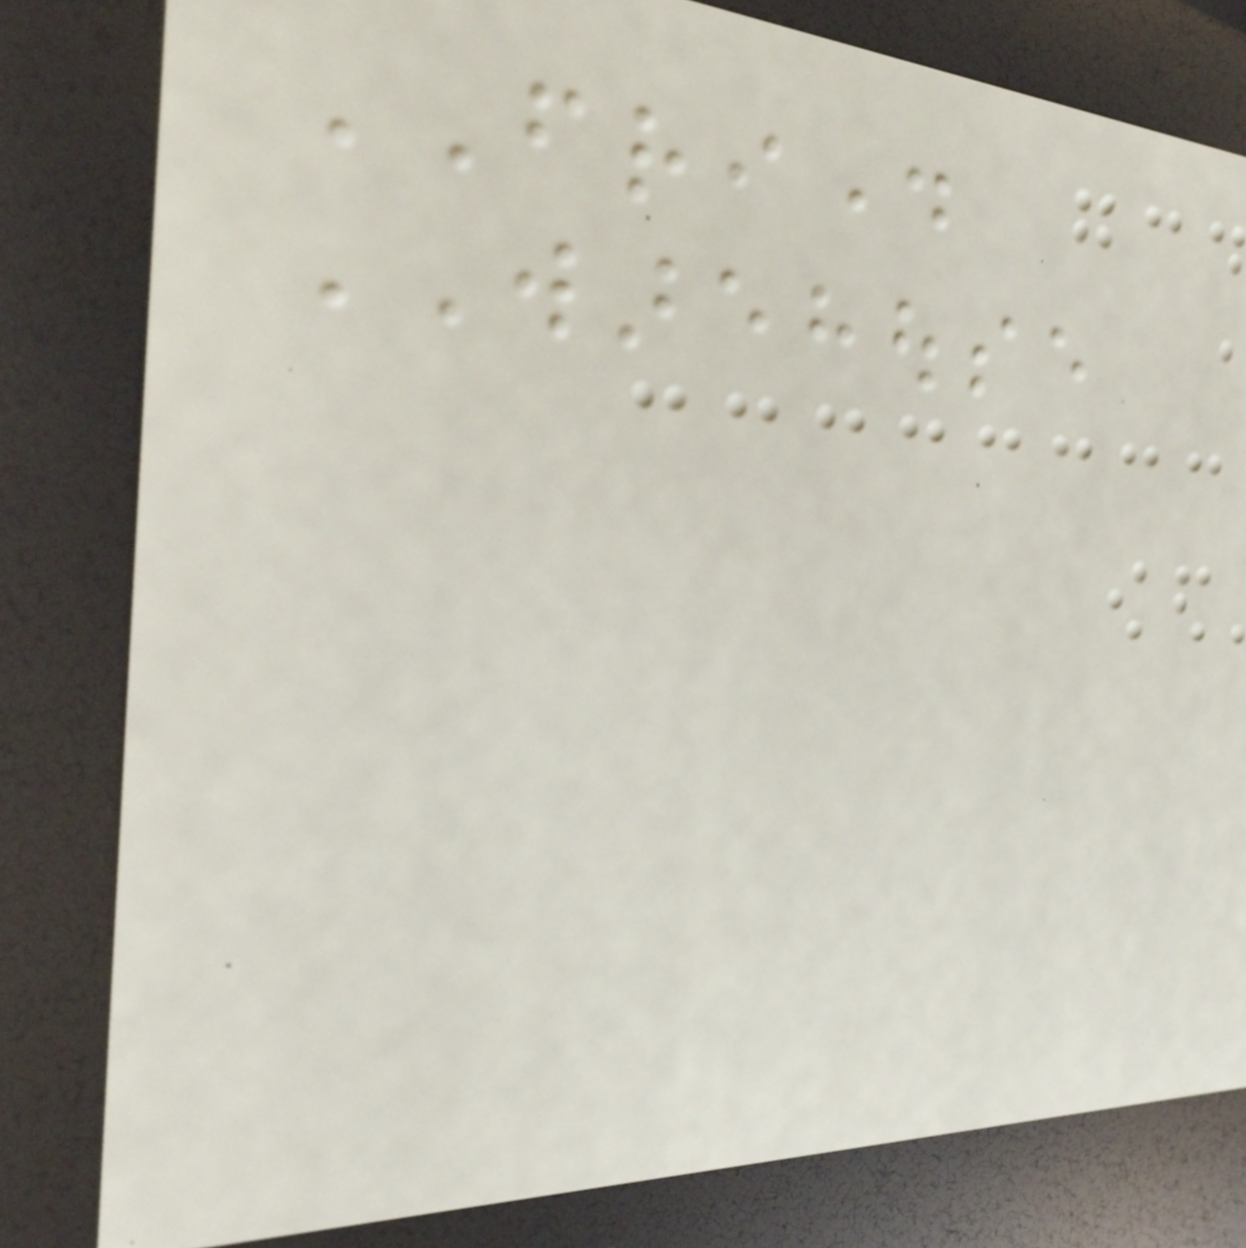FRIDAY
WAREHOUSE
